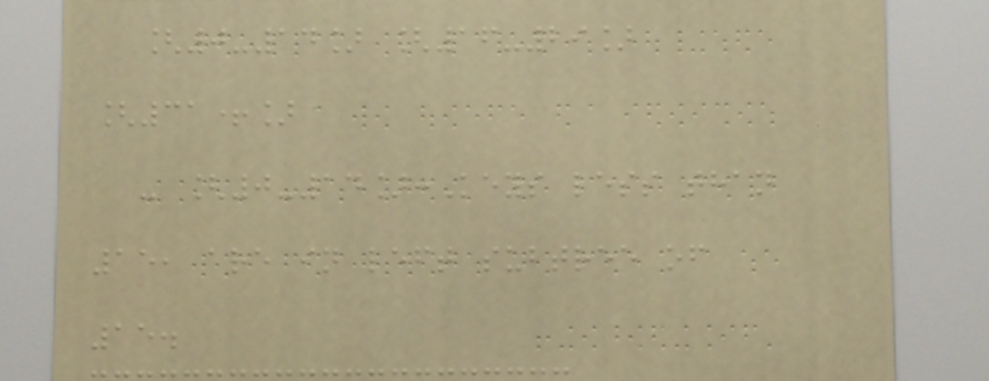[0-14] [16-29]
[31+]
- [0-14]:Keys less than
15, are in left subtree of
15.
